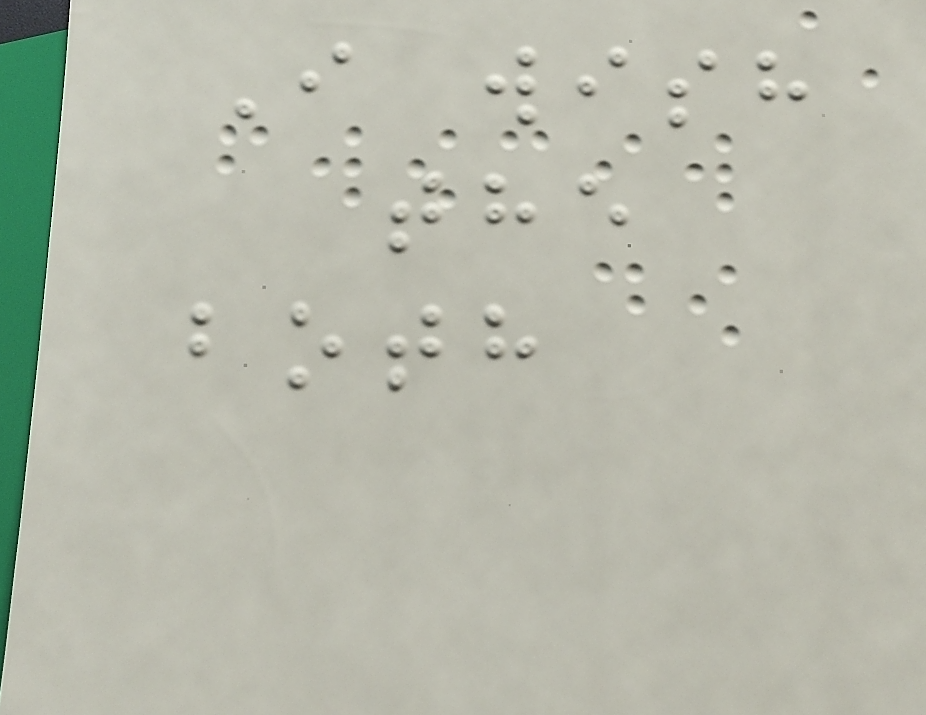I wish
the
both
